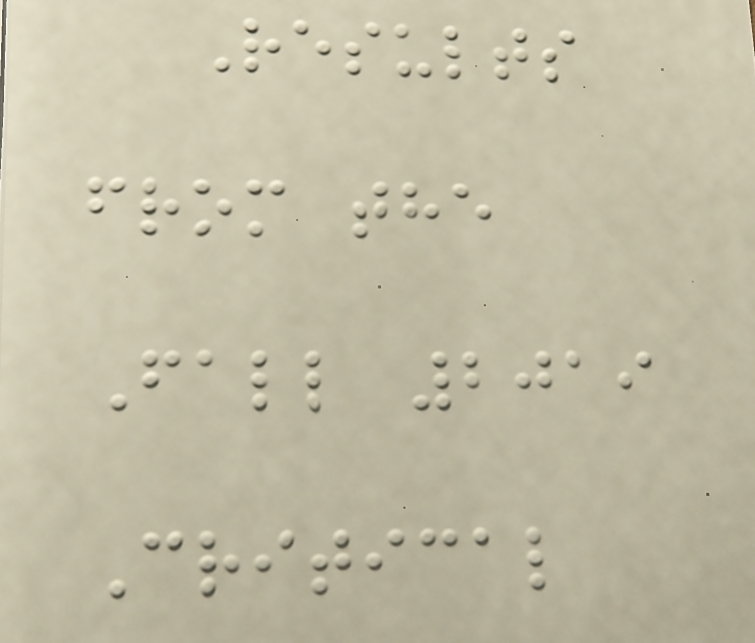Results
from the
Fall 2019
Critical
